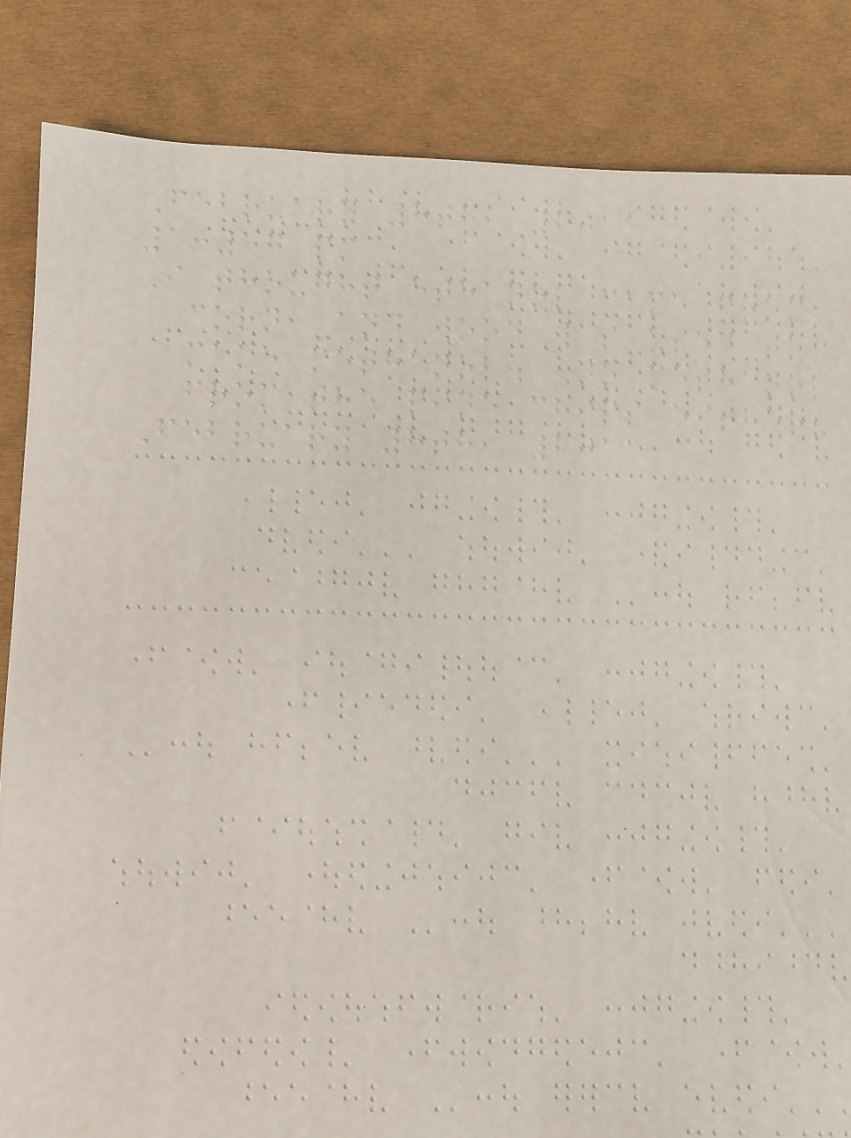February 8th, 2011
1:57 pm
I thought ethanol came from
corn, and wood was used to
make methanol. No methanol
from the pine chips either?
February 8th, 2011
